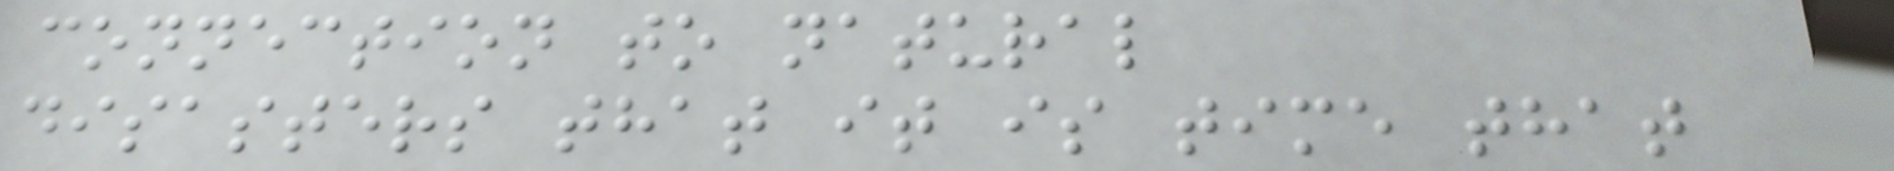connection to natural
disasters that it is time that
